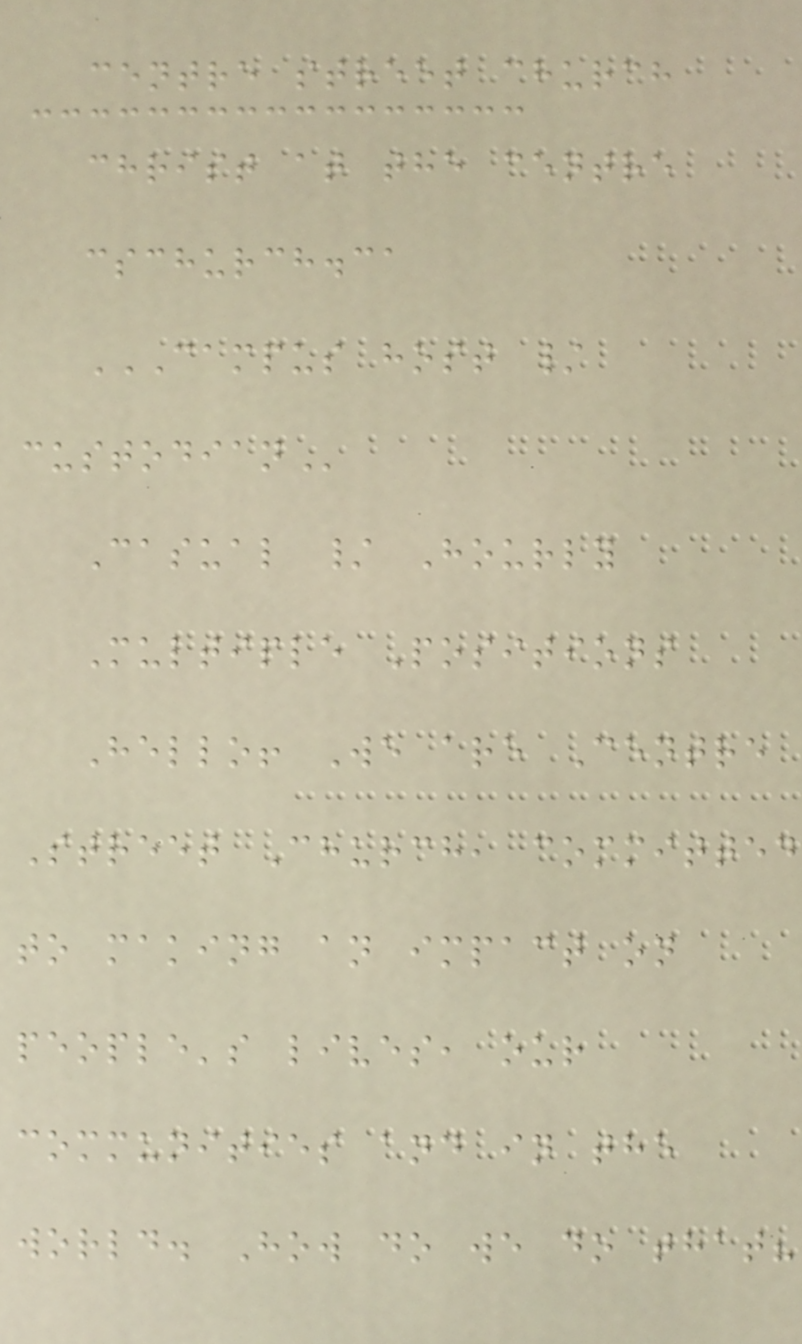centre street church
christ at the centre
cschurch.ca
CAMPUS HOST /
CUSTODIAN
Casual / Hourly
Multiple Positions
Hello! We are Centre
Street Church, committed
to making an impact on
people's lives, our
communities and in the
world. How do we do that?
